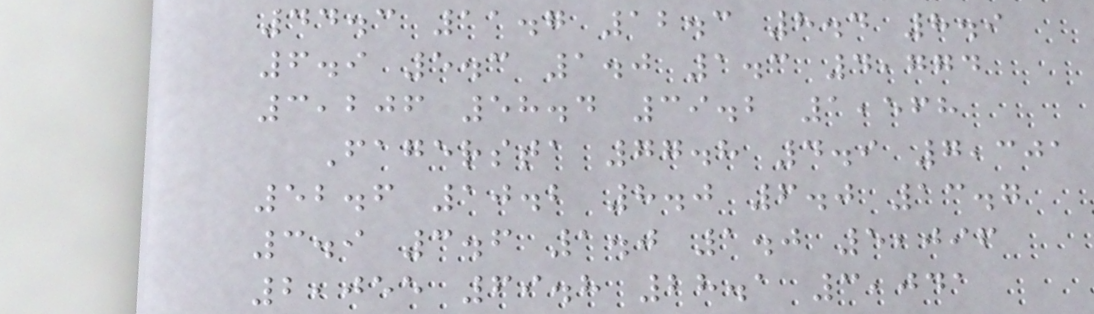44.3 11.7 12.3 8.4 8.9
6.9 5.3 1.0 1.3 4,774
3,206 58.4 39.2 1,568
Fagersta 77.8 4.9 7,301
52.6 10.2 8.0 6.0 13.7
3.9 3.6 1.0 1.0 5,096
2,055 69.8 28.1 3,041
